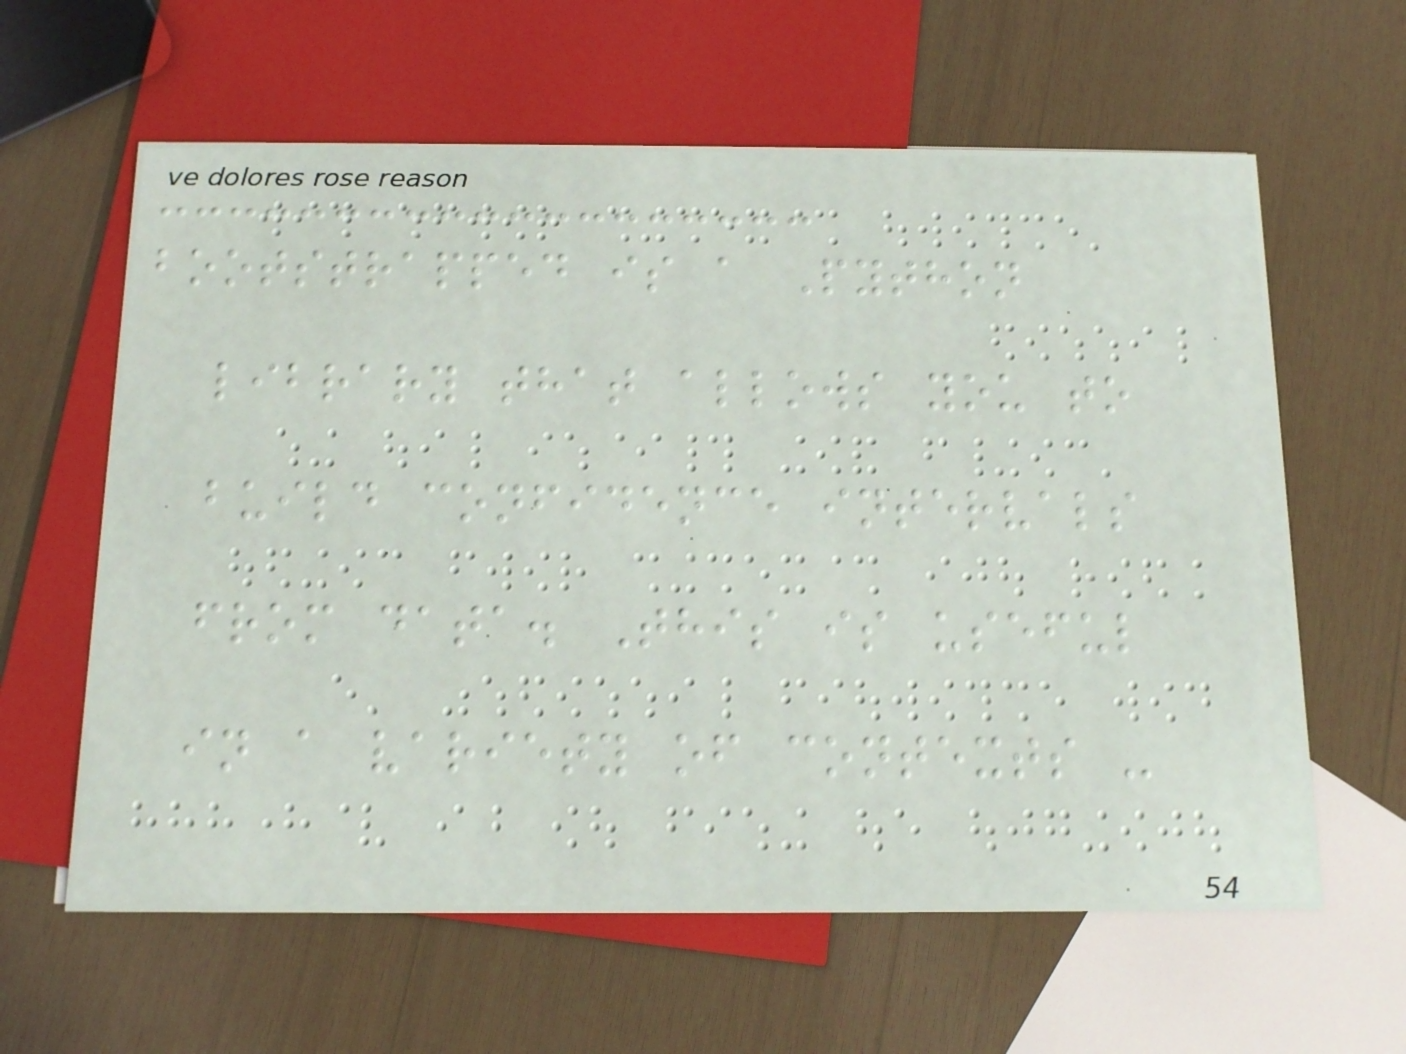bootstrapped is a Python
library that allows you to
build confidence intervals
from data. This is useful
in a variety of contexts -
